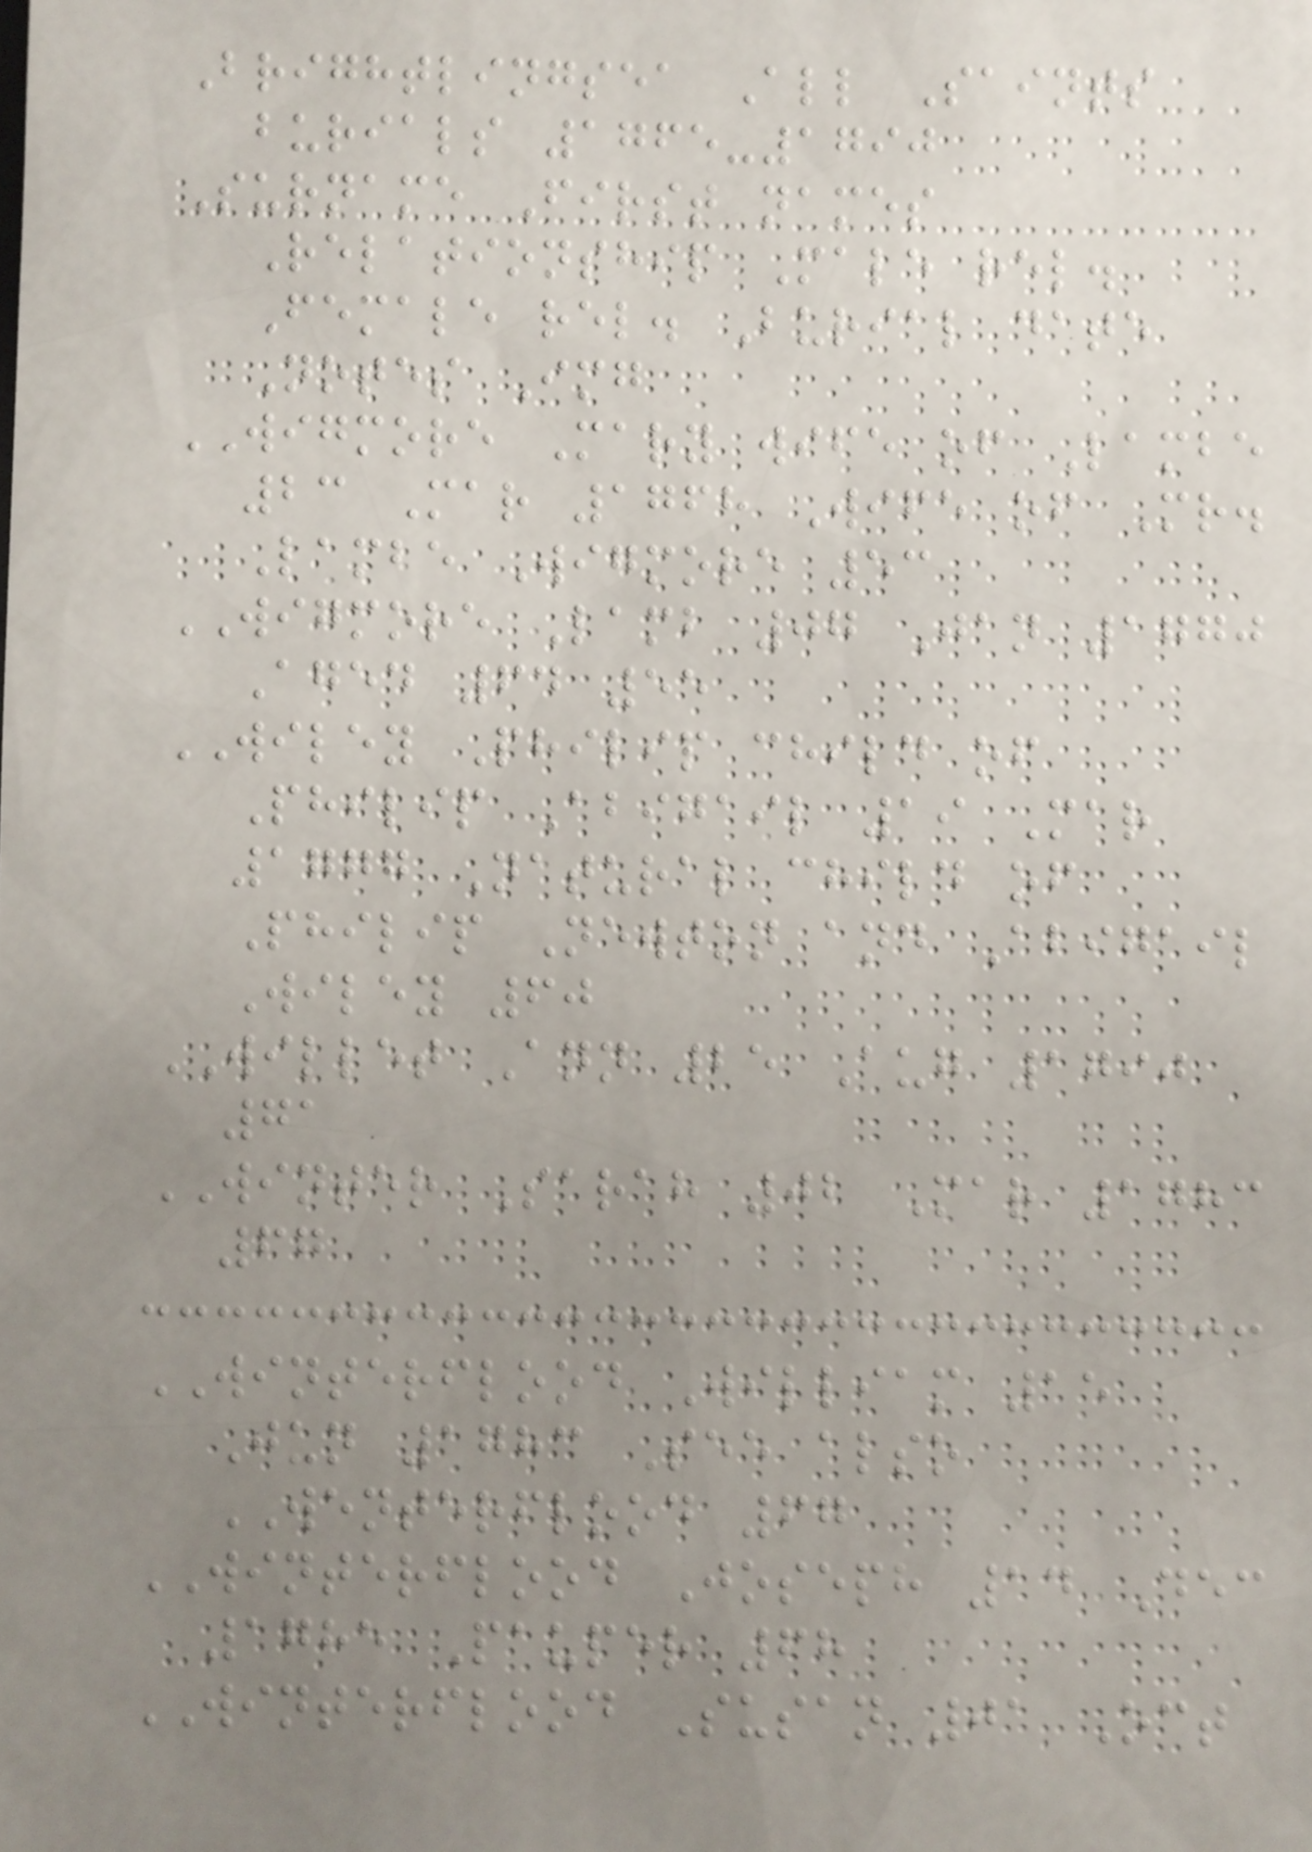Brightlingsea All Saints
burials 1765-1790
Surname First names
Relationship Male rel.
Female rel. Burial date
Notes Img
WIGMORE Mary wife of Lambe
23 Mar 1768 Wife of Mr.
Lambe Wigmore 53
WIGMORE Lamb 07 Jan 1770
Aged 64 55
WILEY Philip child of
Philip Abigail 19 Mar
1777 Natural child of
Philip Newton and Abigail
Wiley 60
WILLET Ann 25 Aug 1790
71
WINTER Sarah 02 Mar 1783
67
WINTERFLOOD William 15
Jun 1783 See also
WENTERFLOOD 67
WINTERFLOOD Joseph 14 Dec
1785 Pauper 68
WINTERFLOOD Susan 01 Oct
